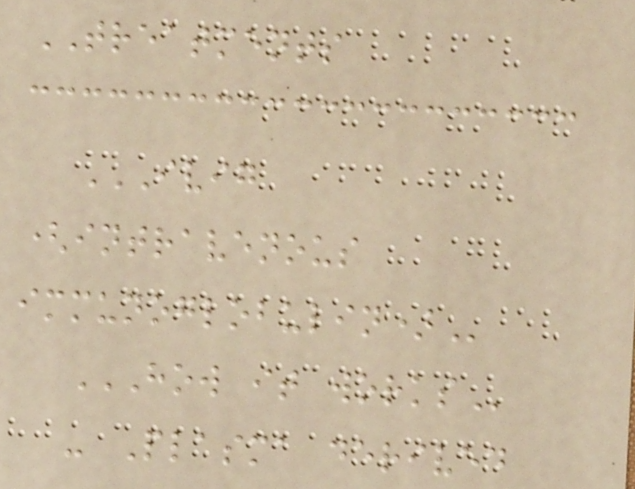TREATMENTS
IVIG
(INTRAVENOUS
IMMUNOGLOBULIN)
HOW IT WORKS
- Plasma derived
